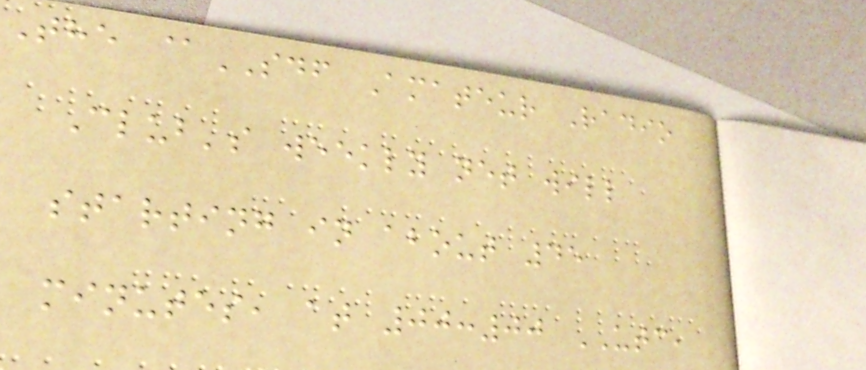The @SDF Amateur Radio
Club's weekly net will
starting in about 45
minutes, at 00:00 UTC,
